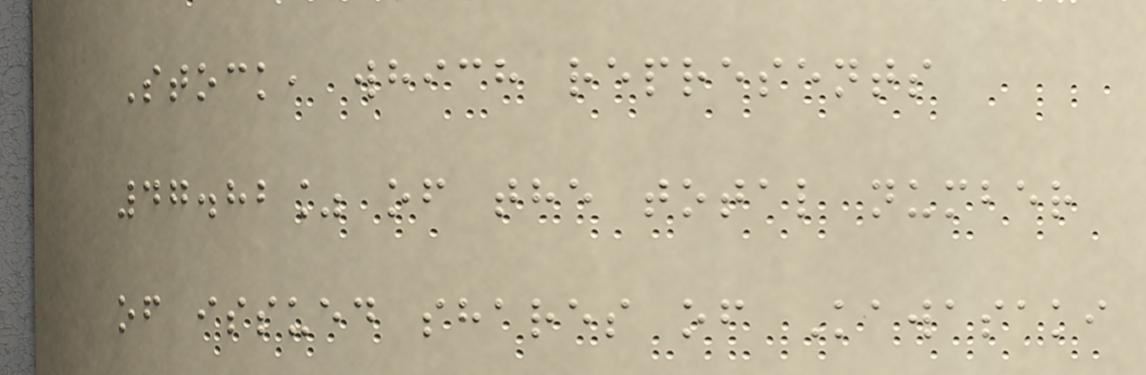Stock, which represents
47.82% of the total number
of issued shares of Kawasaki
